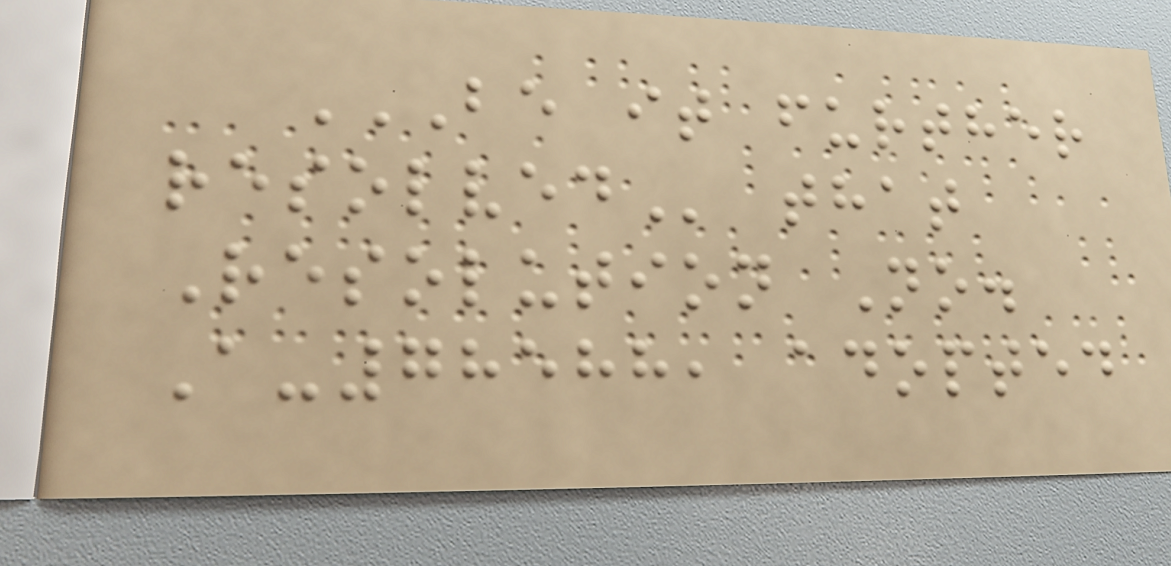BE IT FURTHER
RESOLVED that
Resolution No.
A-78588, adopted
